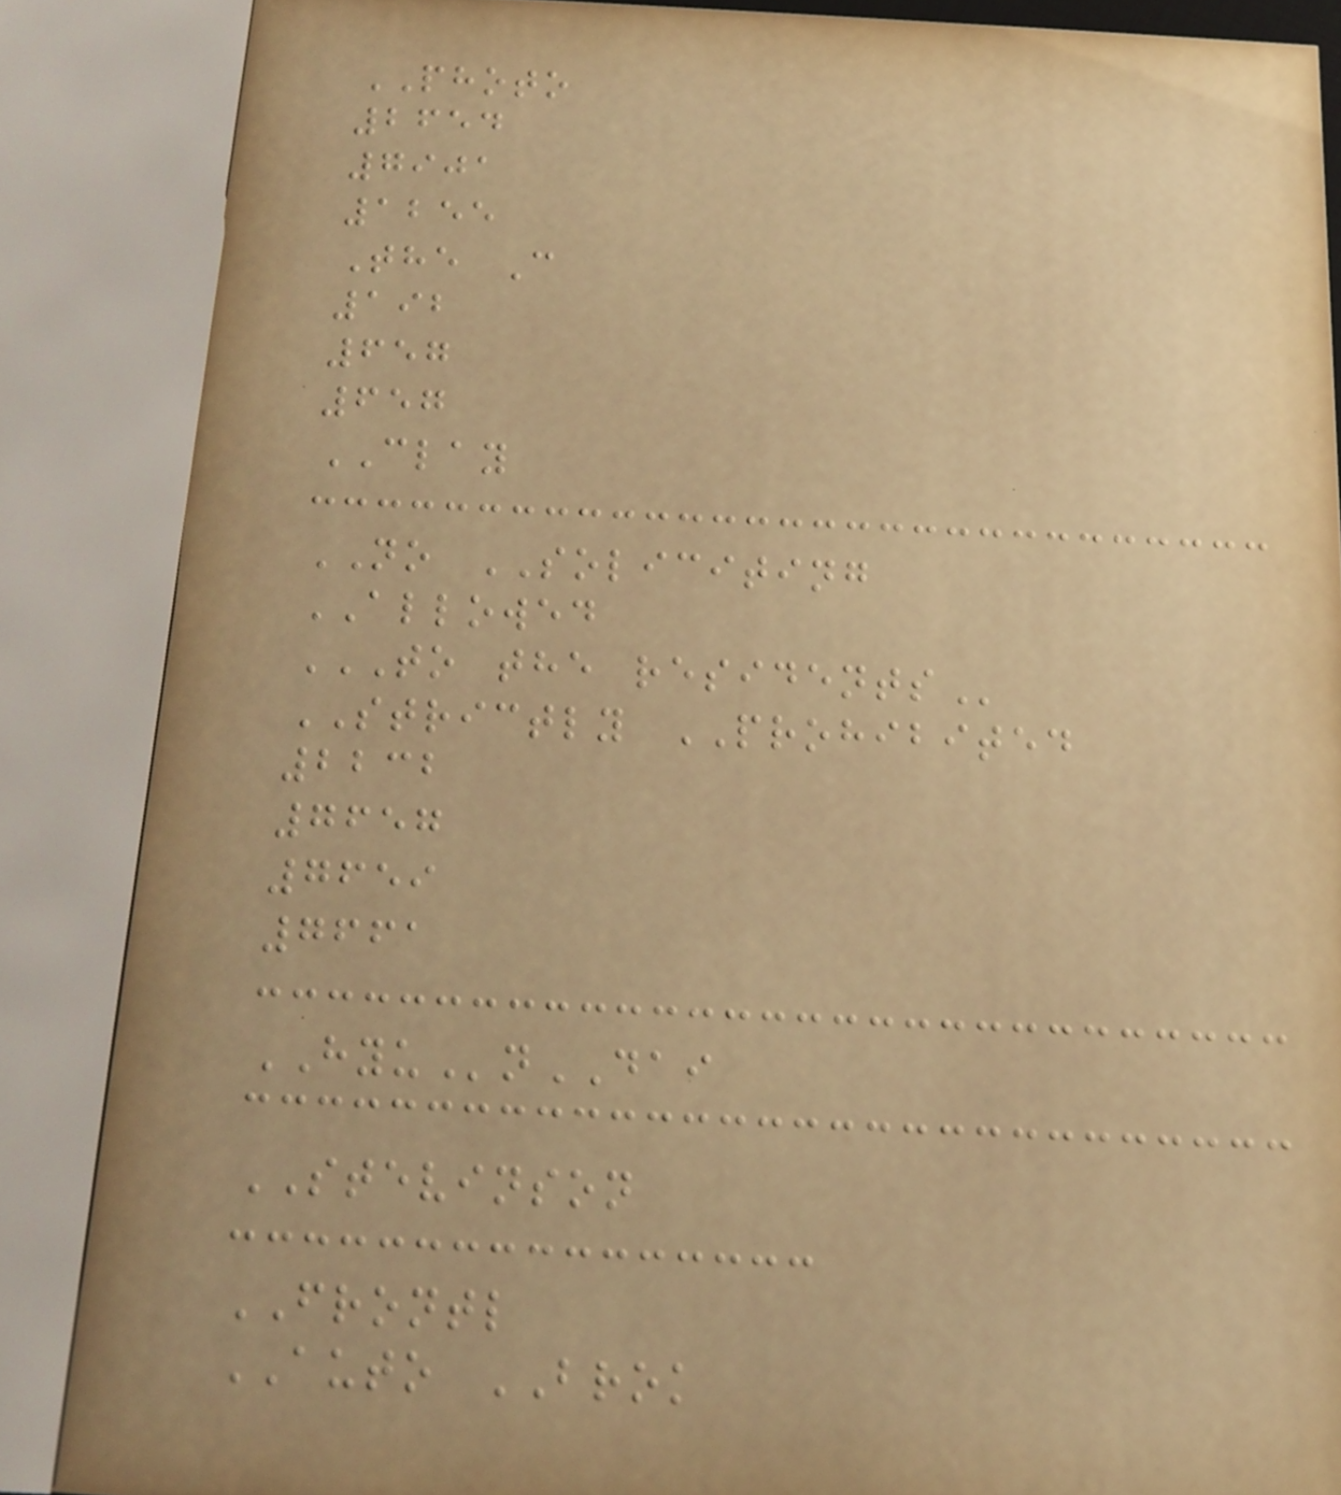PHOTO
2654
7901
1255
The C
192
657
657
CLAY
NO SOLICITING
ALLOWED
TO THE RESIDENTS
STRICTLY PROHIBITED
2232
7657
7659
7661
HYUnDAI
STEVINSON
FRONTL
AUTO BROK
